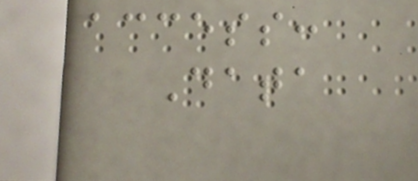access:
Data
